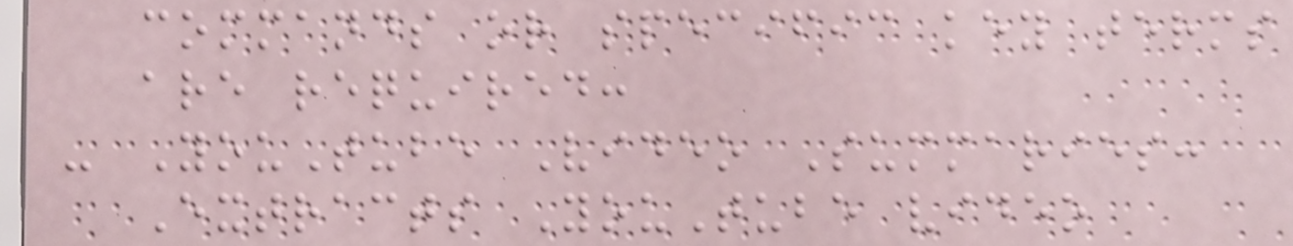commands or specific key terms
are required:
- YouTube Video Summaries:
Extracts YouTube video
